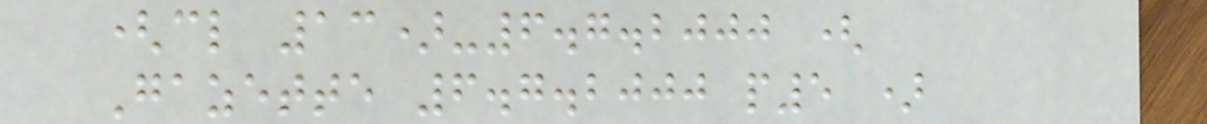(cl 13)-6.7.2000 (
Gazette 6.7.2000 p5 )
